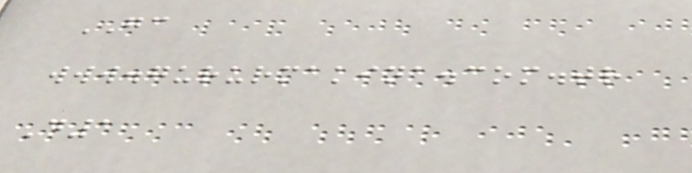GC
www.gururmakina.com.tr
D1
